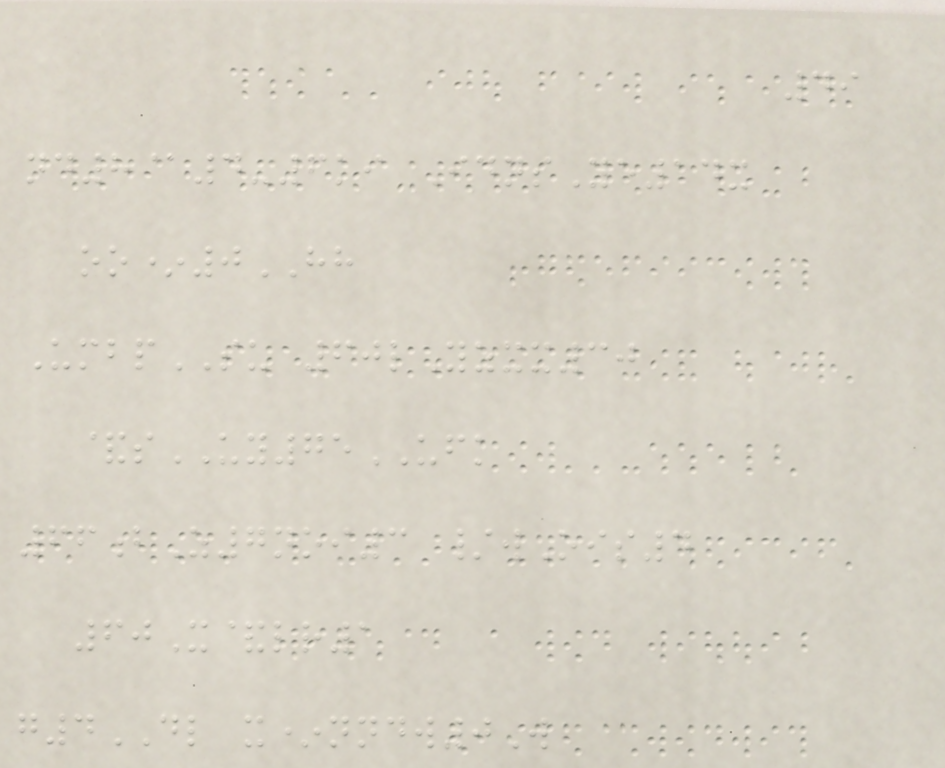49
nd8@4-6ki IdnsYe14x
oo*0HH
UmbpSU 60lYzxx30
&sUY75UFK
66bZ7noi3 /wOis4
60X&lr1
g4DL x*nndw0W
